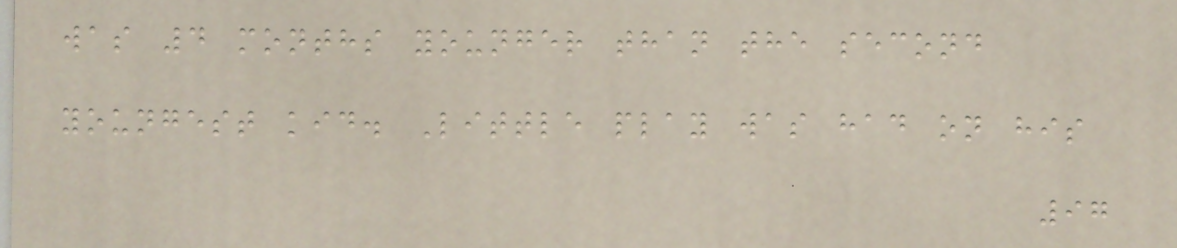was 4 months younger than the second
youngest kid. Little play was had on his
97
